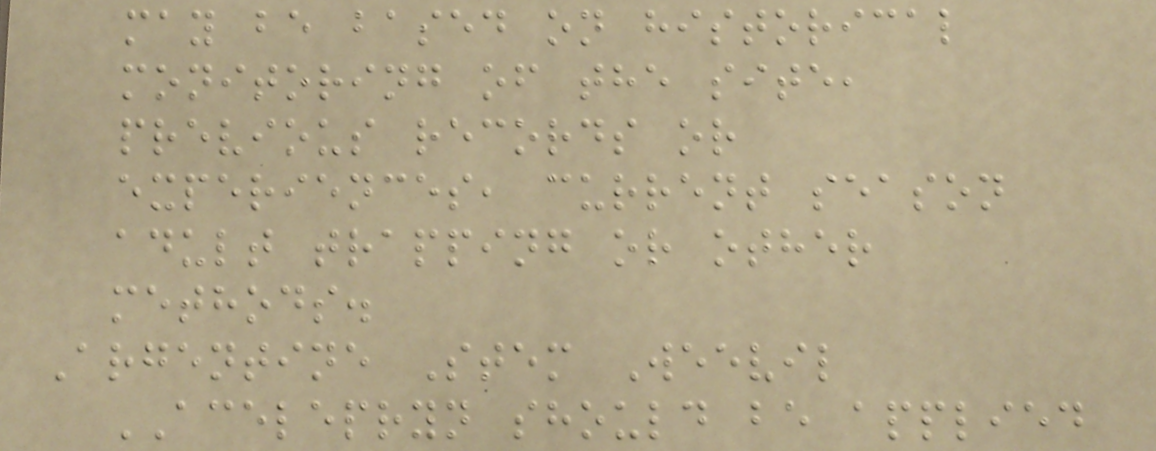may be based on historical
monitoring of the site,
previous records or
experiences, current season
adult trapping or other
methods.
Argentine Stem Weevil
ACELEPRYN should be applied
